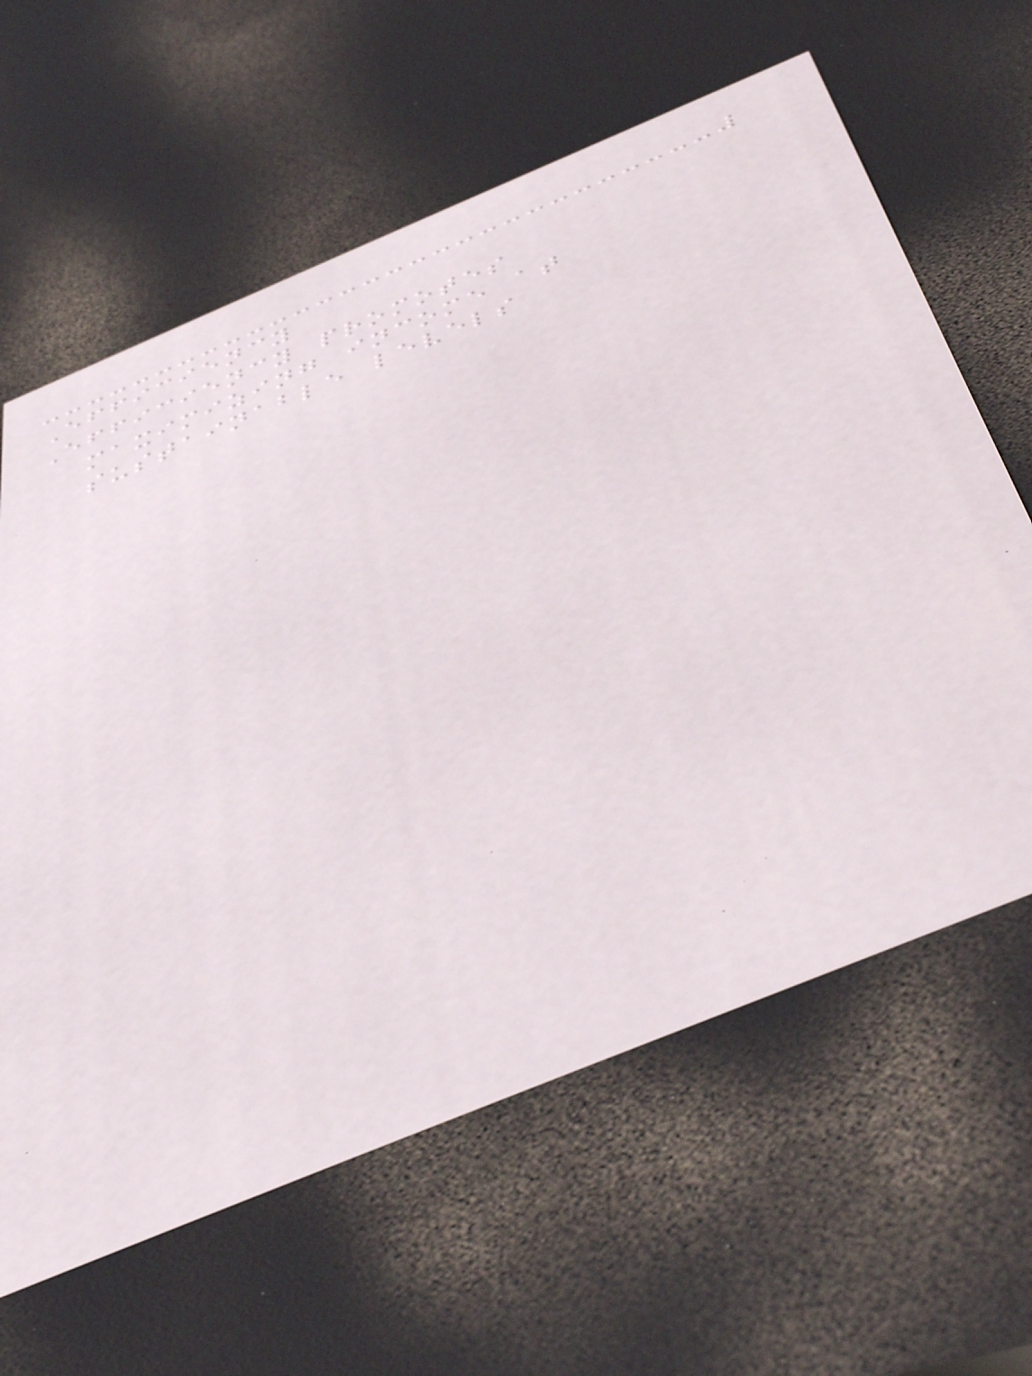Efficiency
Efficiency promotes
maximizing income at
sustainable levels
